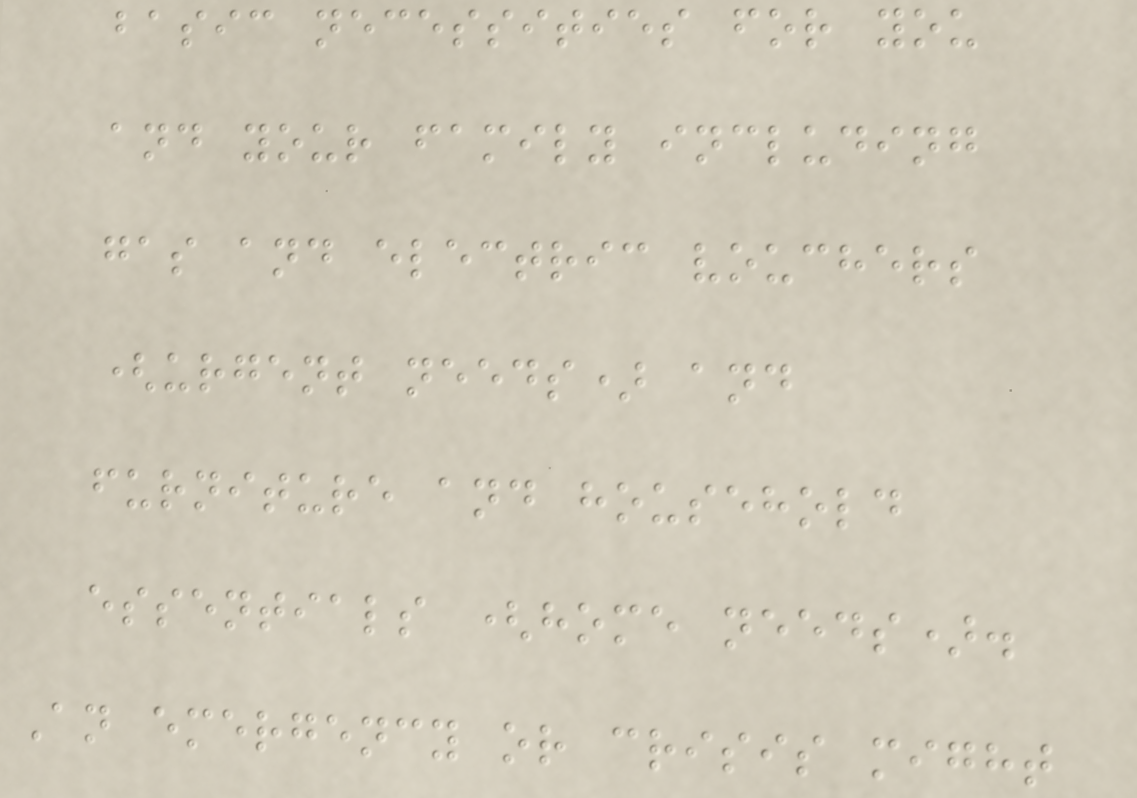basic necessities for you
and your family including
gas and electric vouchers
(urgent needs) and
furniture and household
essentials (home needs).
An emergency or crisis might
